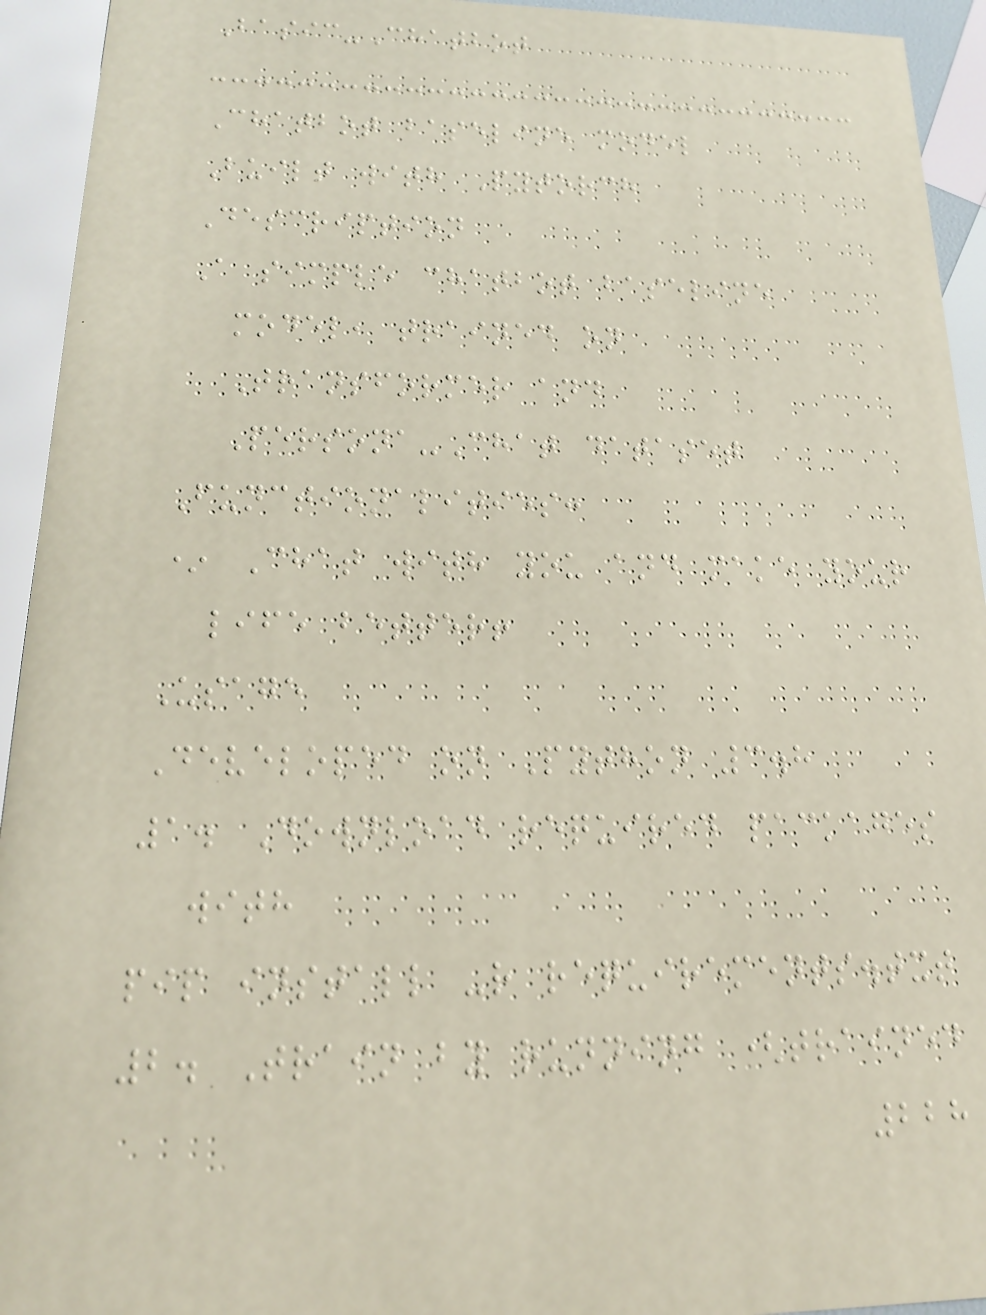Basic-Chatbot
Chatbot baseline model
Built with Pytorch
Description
A simple chatbot baseline
model, trained on
Transformer and
Persona-Chat dataset
Functionalities:
* Chat with you and make your
life better!
Usage
Developed on Python 3.8
1. Download required packages
with
pip install -r requirements.txt
2. Train by running (trained
228
